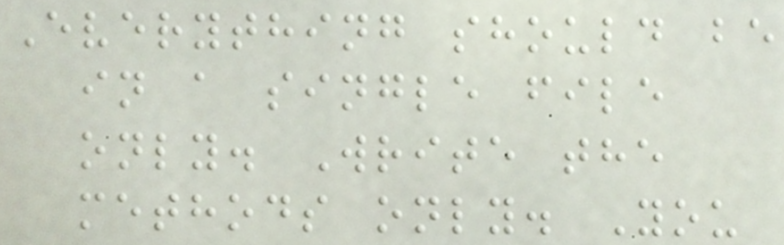Everything should be
in a single file
only. Write the
methods only. You
